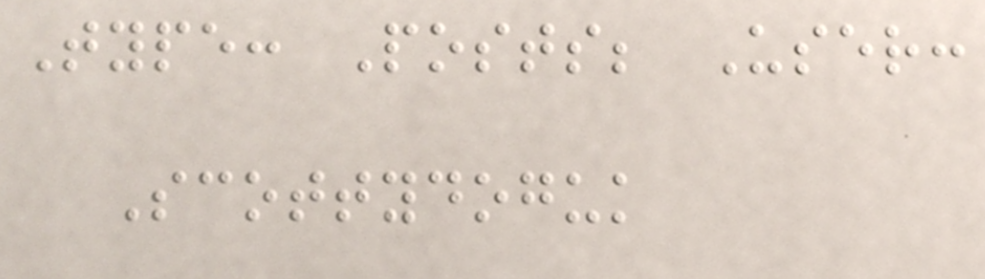Type: Posts; User:
Scottydoguk
